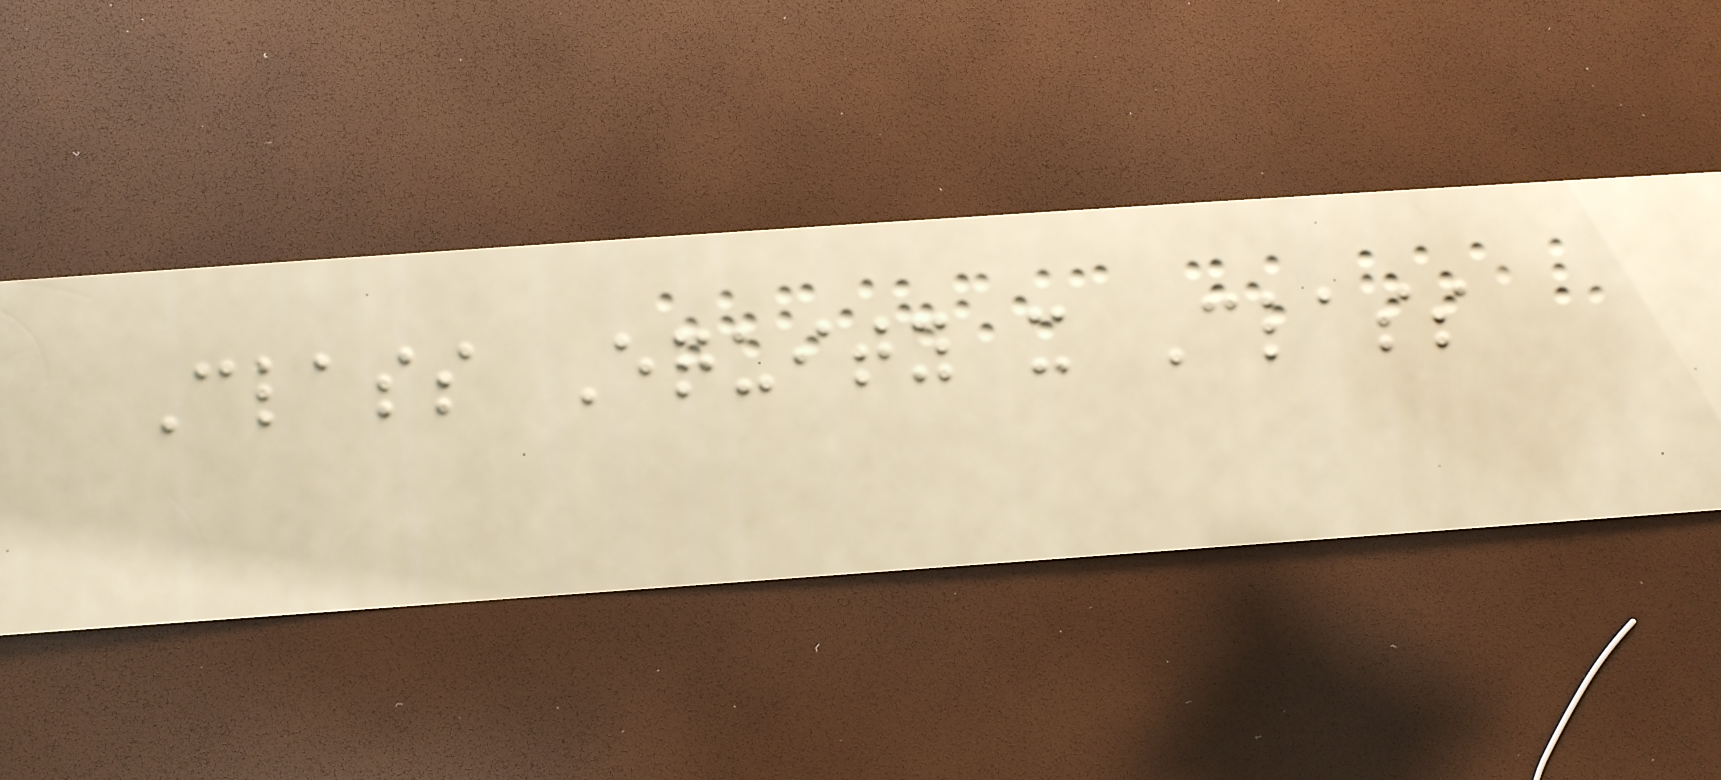Class Equity x Class
